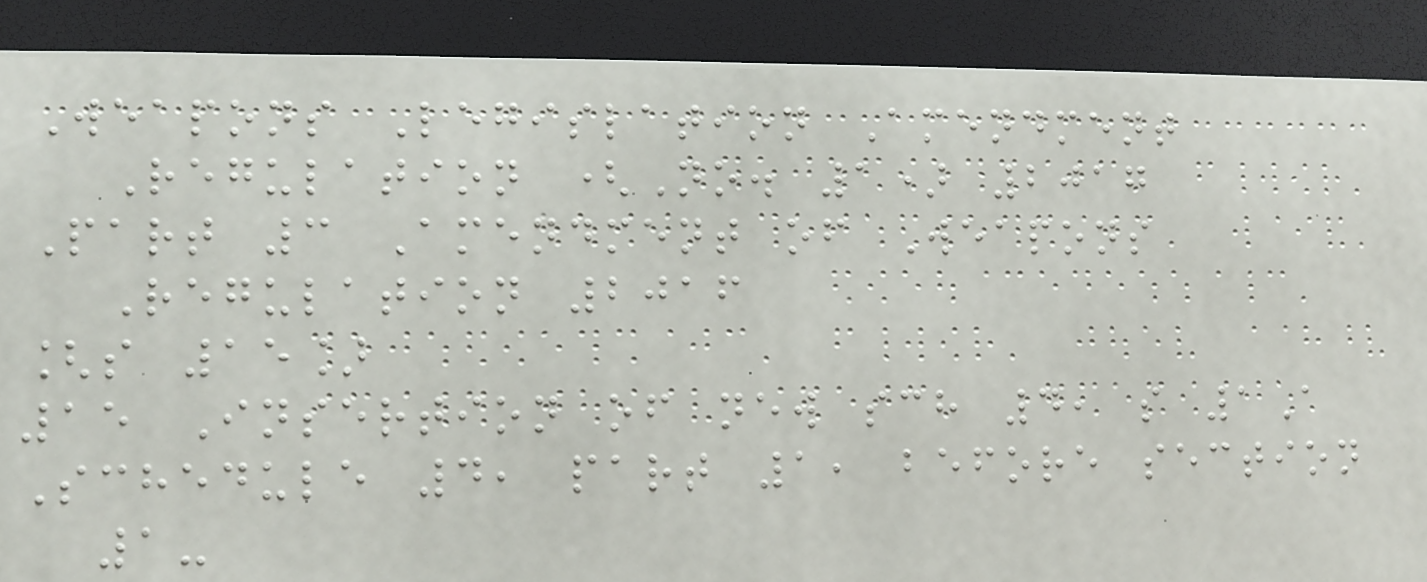Weapons Legislation Amendment
Regulation (No. 1) 2017
Part 3 Amendment of Weapons
Regulation 2016
[s 15]
15 Insertion of new sch 4, s 1A
Schedule 4, part 1, before section
1-
